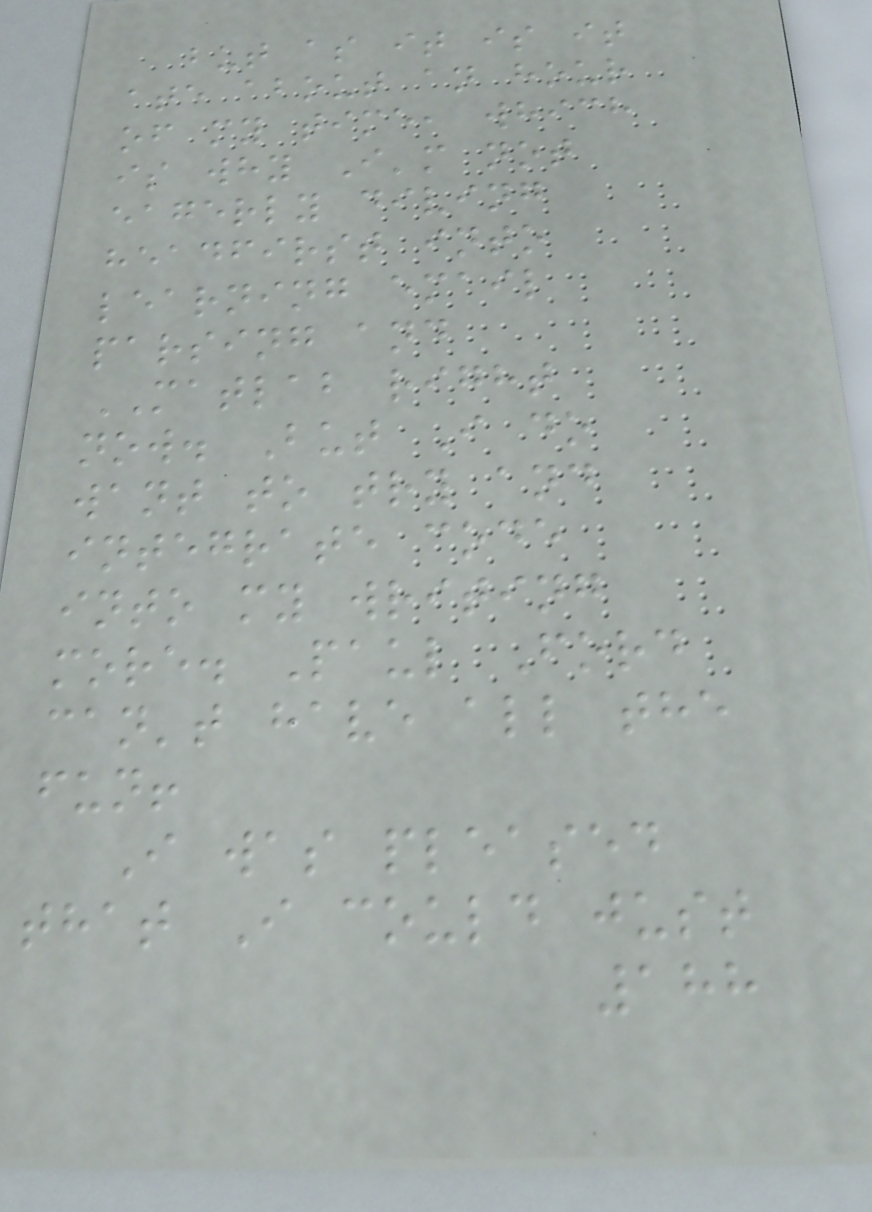but as it is it
ate about an hour
of my time, which
is why I'm not
eagerly diving
headfirst into
learning email
parsing and
MATLAB right
now. But I do
want to try and
integrate code
into my writing
more. Paul Ford
can't have all the
fun!
I was pleased
that I could just
188
